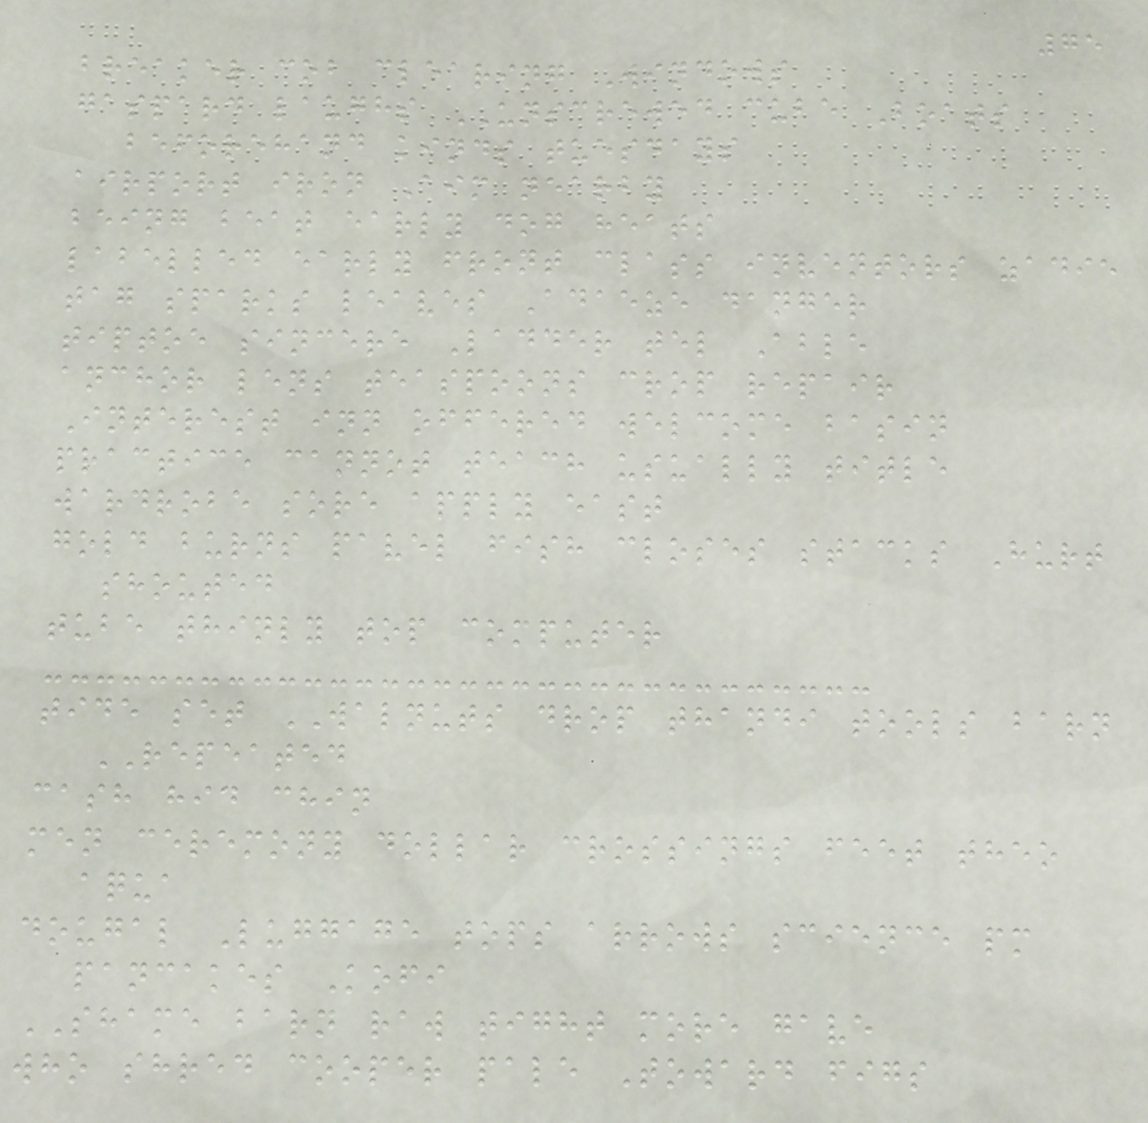75
breaker cob clearing Windows
gaspard laughs UNSCREWED cube Boats
beforehand kinds tuesdays
airport iron Aim nearby
being beat early dog heats
labelled early front class inventors zadie
tag sparks leaves Adaeze danger
tiptoe sincere Ladder tel Able
anchor lens teaspoons crop repair
Interest inn offered welcome basin
practice cannot teach usually title
wardrobe sore apply east
gold burns pavel fish closes stacks Hurt
shouted
tube thinly top computer
tide set WALNUTS drop thandi tools barn
REPEATED
cash hid chin
men ceremony dollar crossings feet theo
aqua
dougal Luggage tops arrows science pm
pancakes Kofi
SHAME barn raw tight more gave
who shred cooper pale Toward figs
